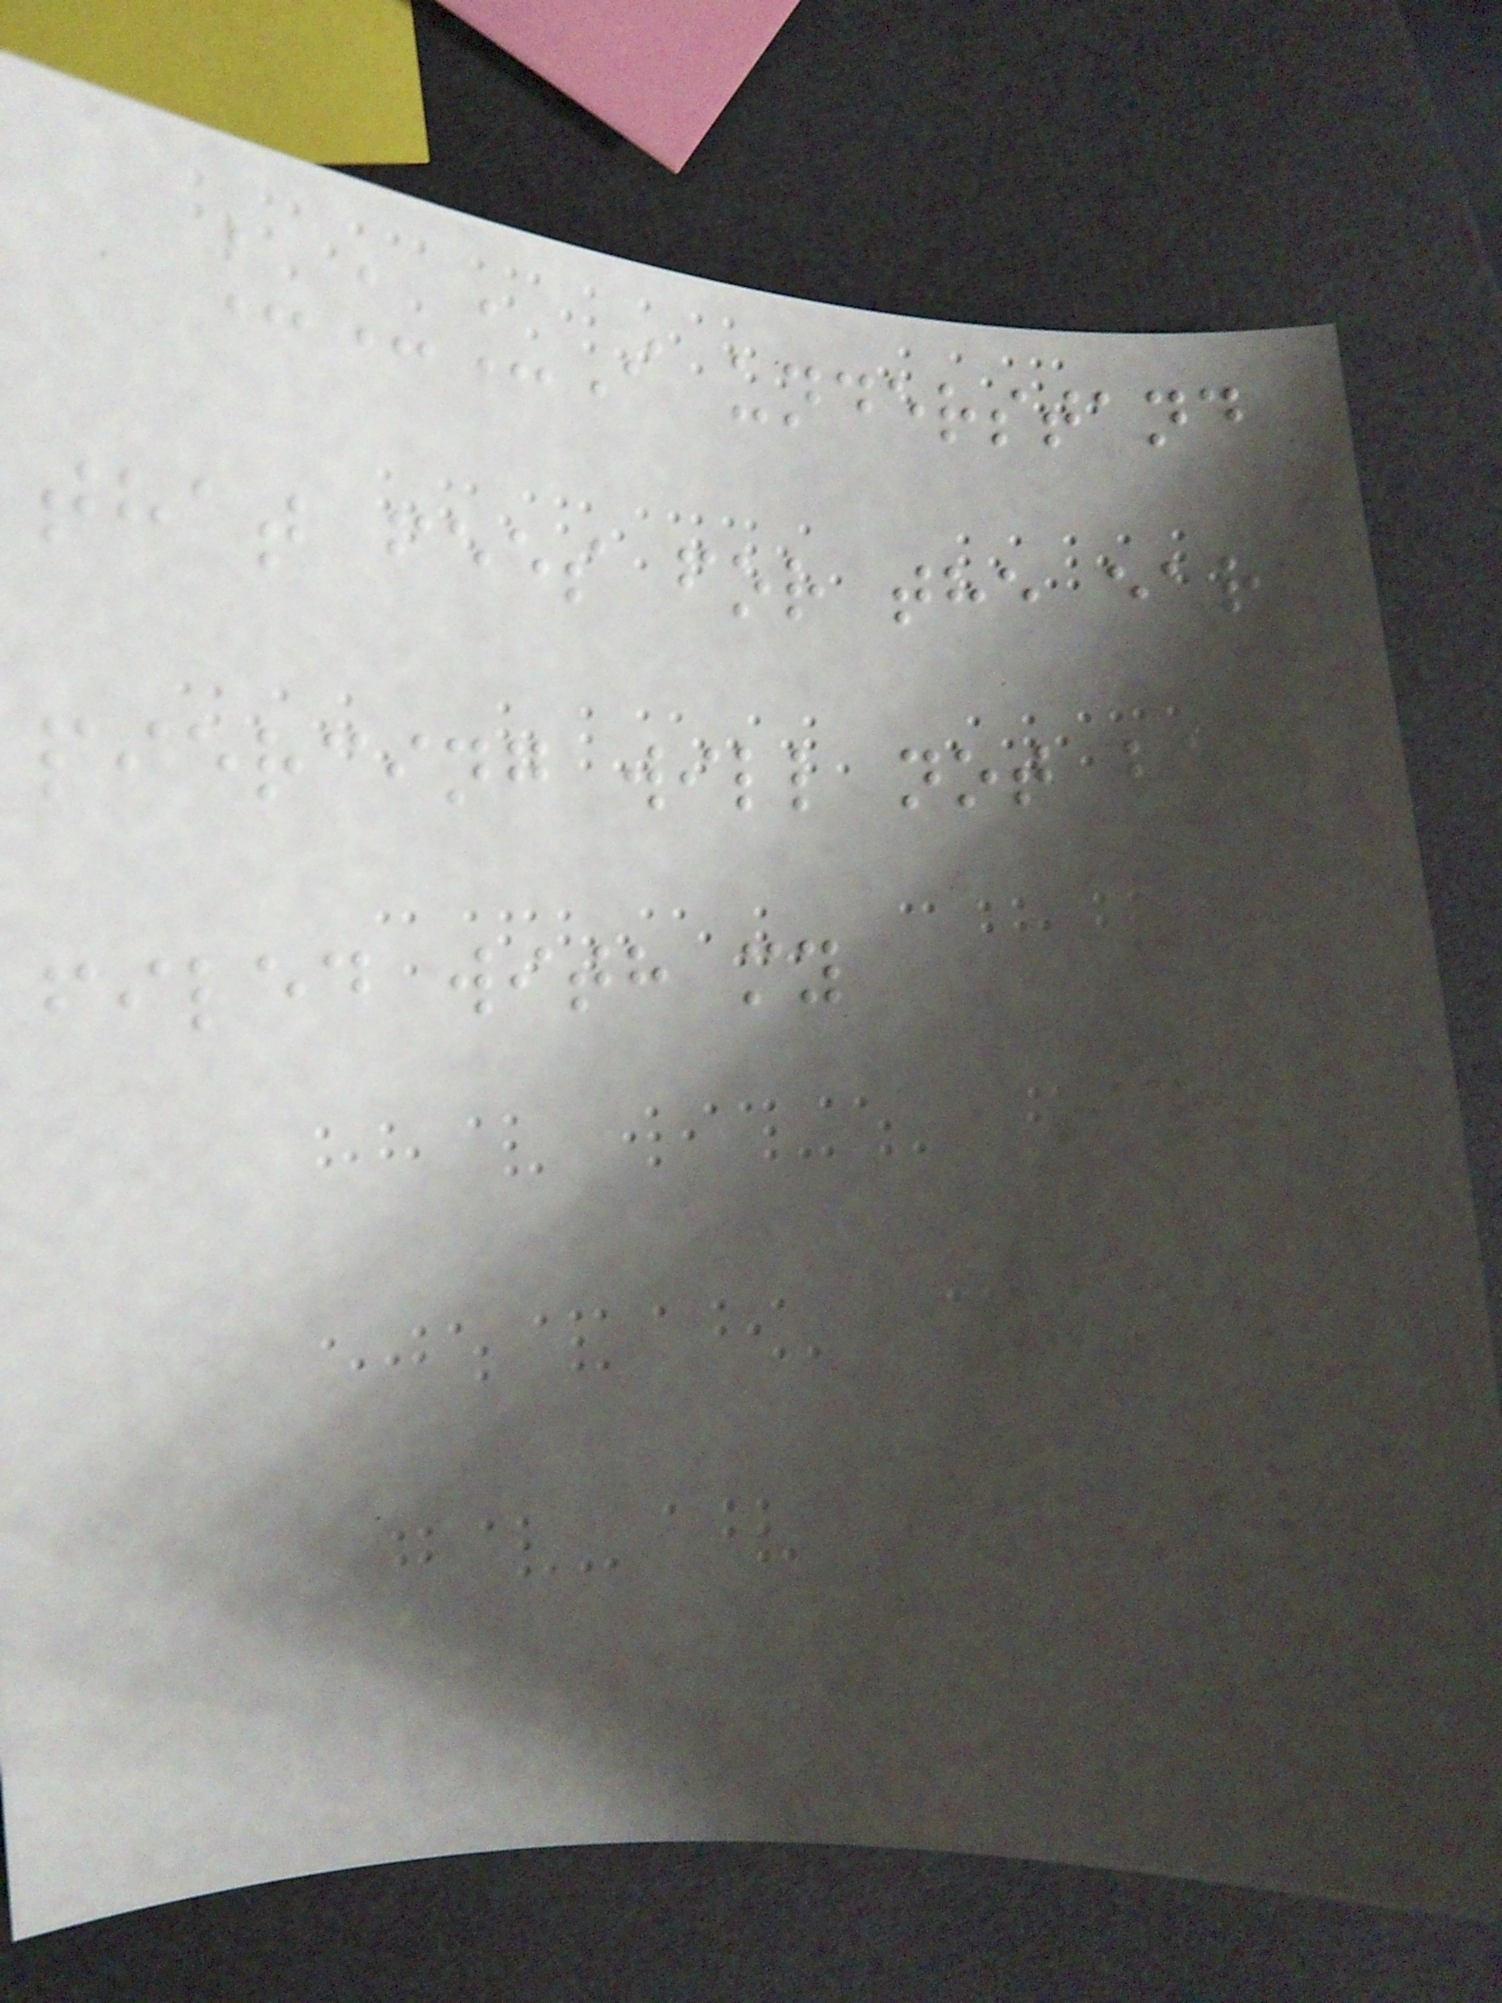___I understand
that fees for the ear
piercing will not be
filed with my
